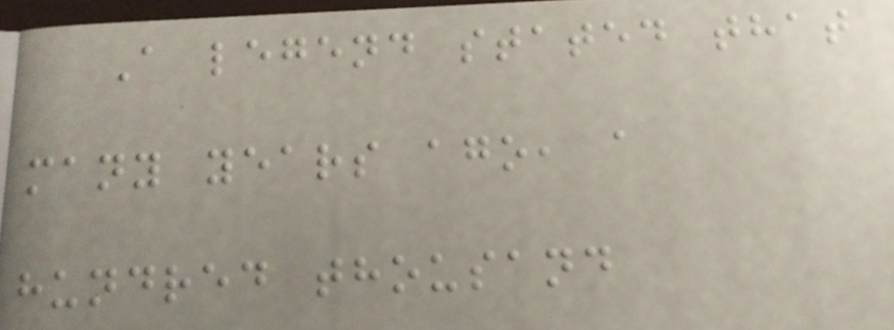A legend stated that
many years ago, a
hundred thousand
